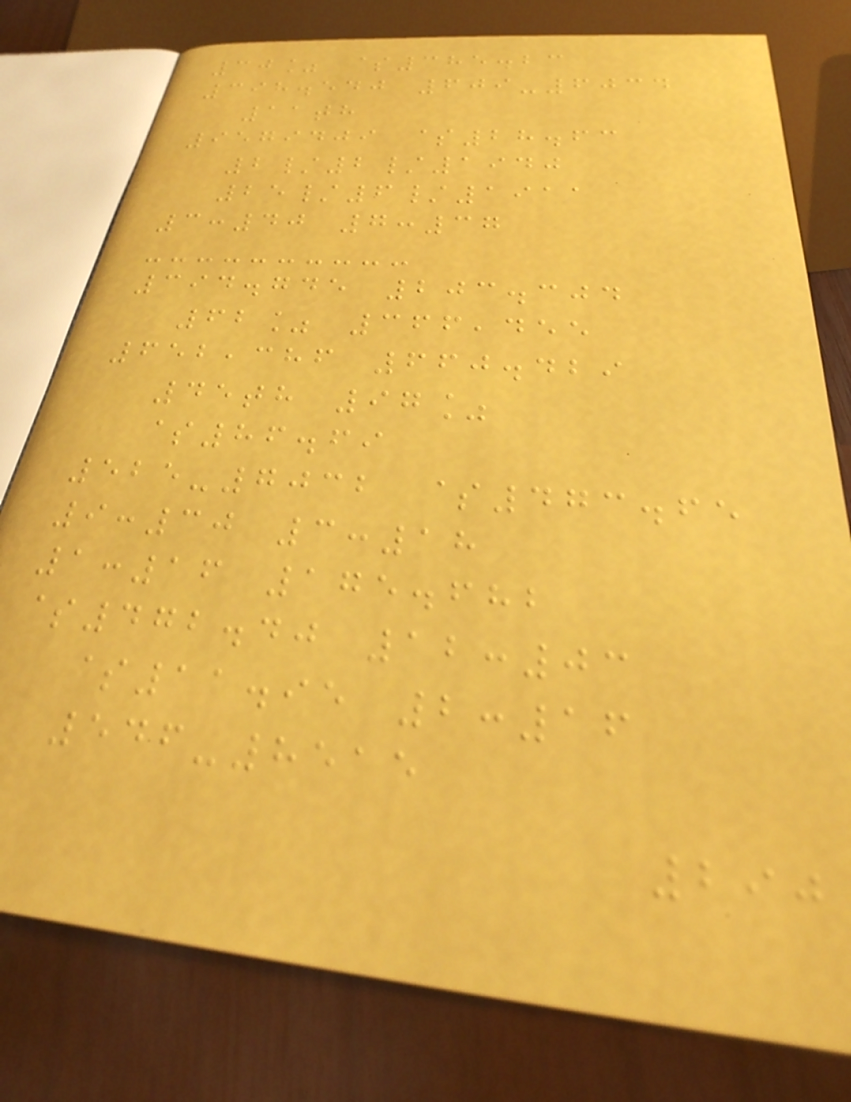30% $385.23
398.540 609-6034
11th
9579409 $28.63
2/2/1940
25/6/1911
3:40 7:37
394.745 203.304
62% 366,455
652,386 660.429
45th 97%
$86.69
525-7032 $473.65
9:30 3:18
1:16 175.682
$472.40 12:03
$11.95 2:16
546-8515
290
